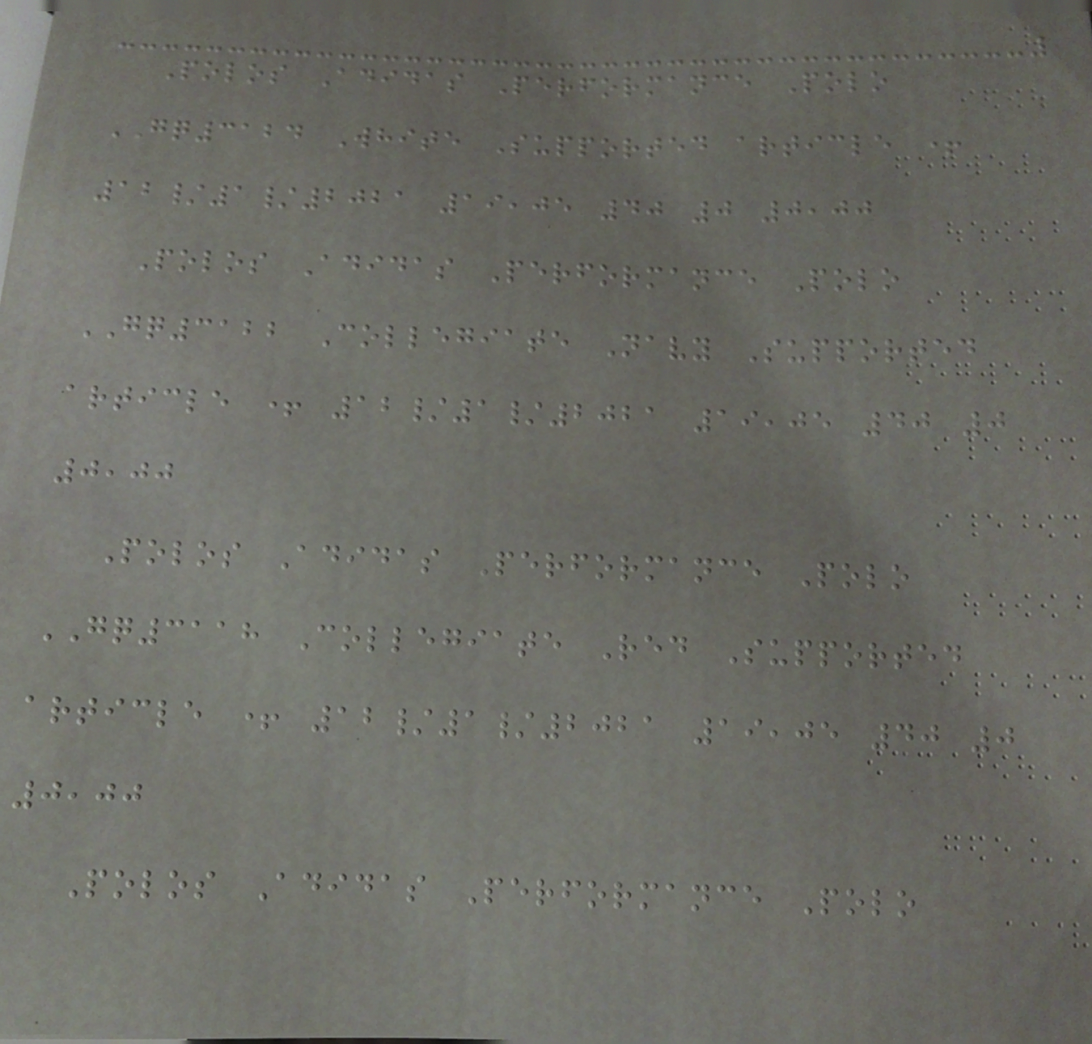Polos Adidas Performance Polo
GQ3124 White Supported article +
12/1/2021 19,05 40 0 0,00
Polos Adidas Performance Polo
GQ3122 Collegiate Navy Supported
article + 12/1/2021 19,05 40 0
0,00
Polos Adidas Performance Polo
GQ3118 Collegiate Red Supported
article + 12/1/2021 19,05 40 0
0,00
Polos Adidas Performance Polo
